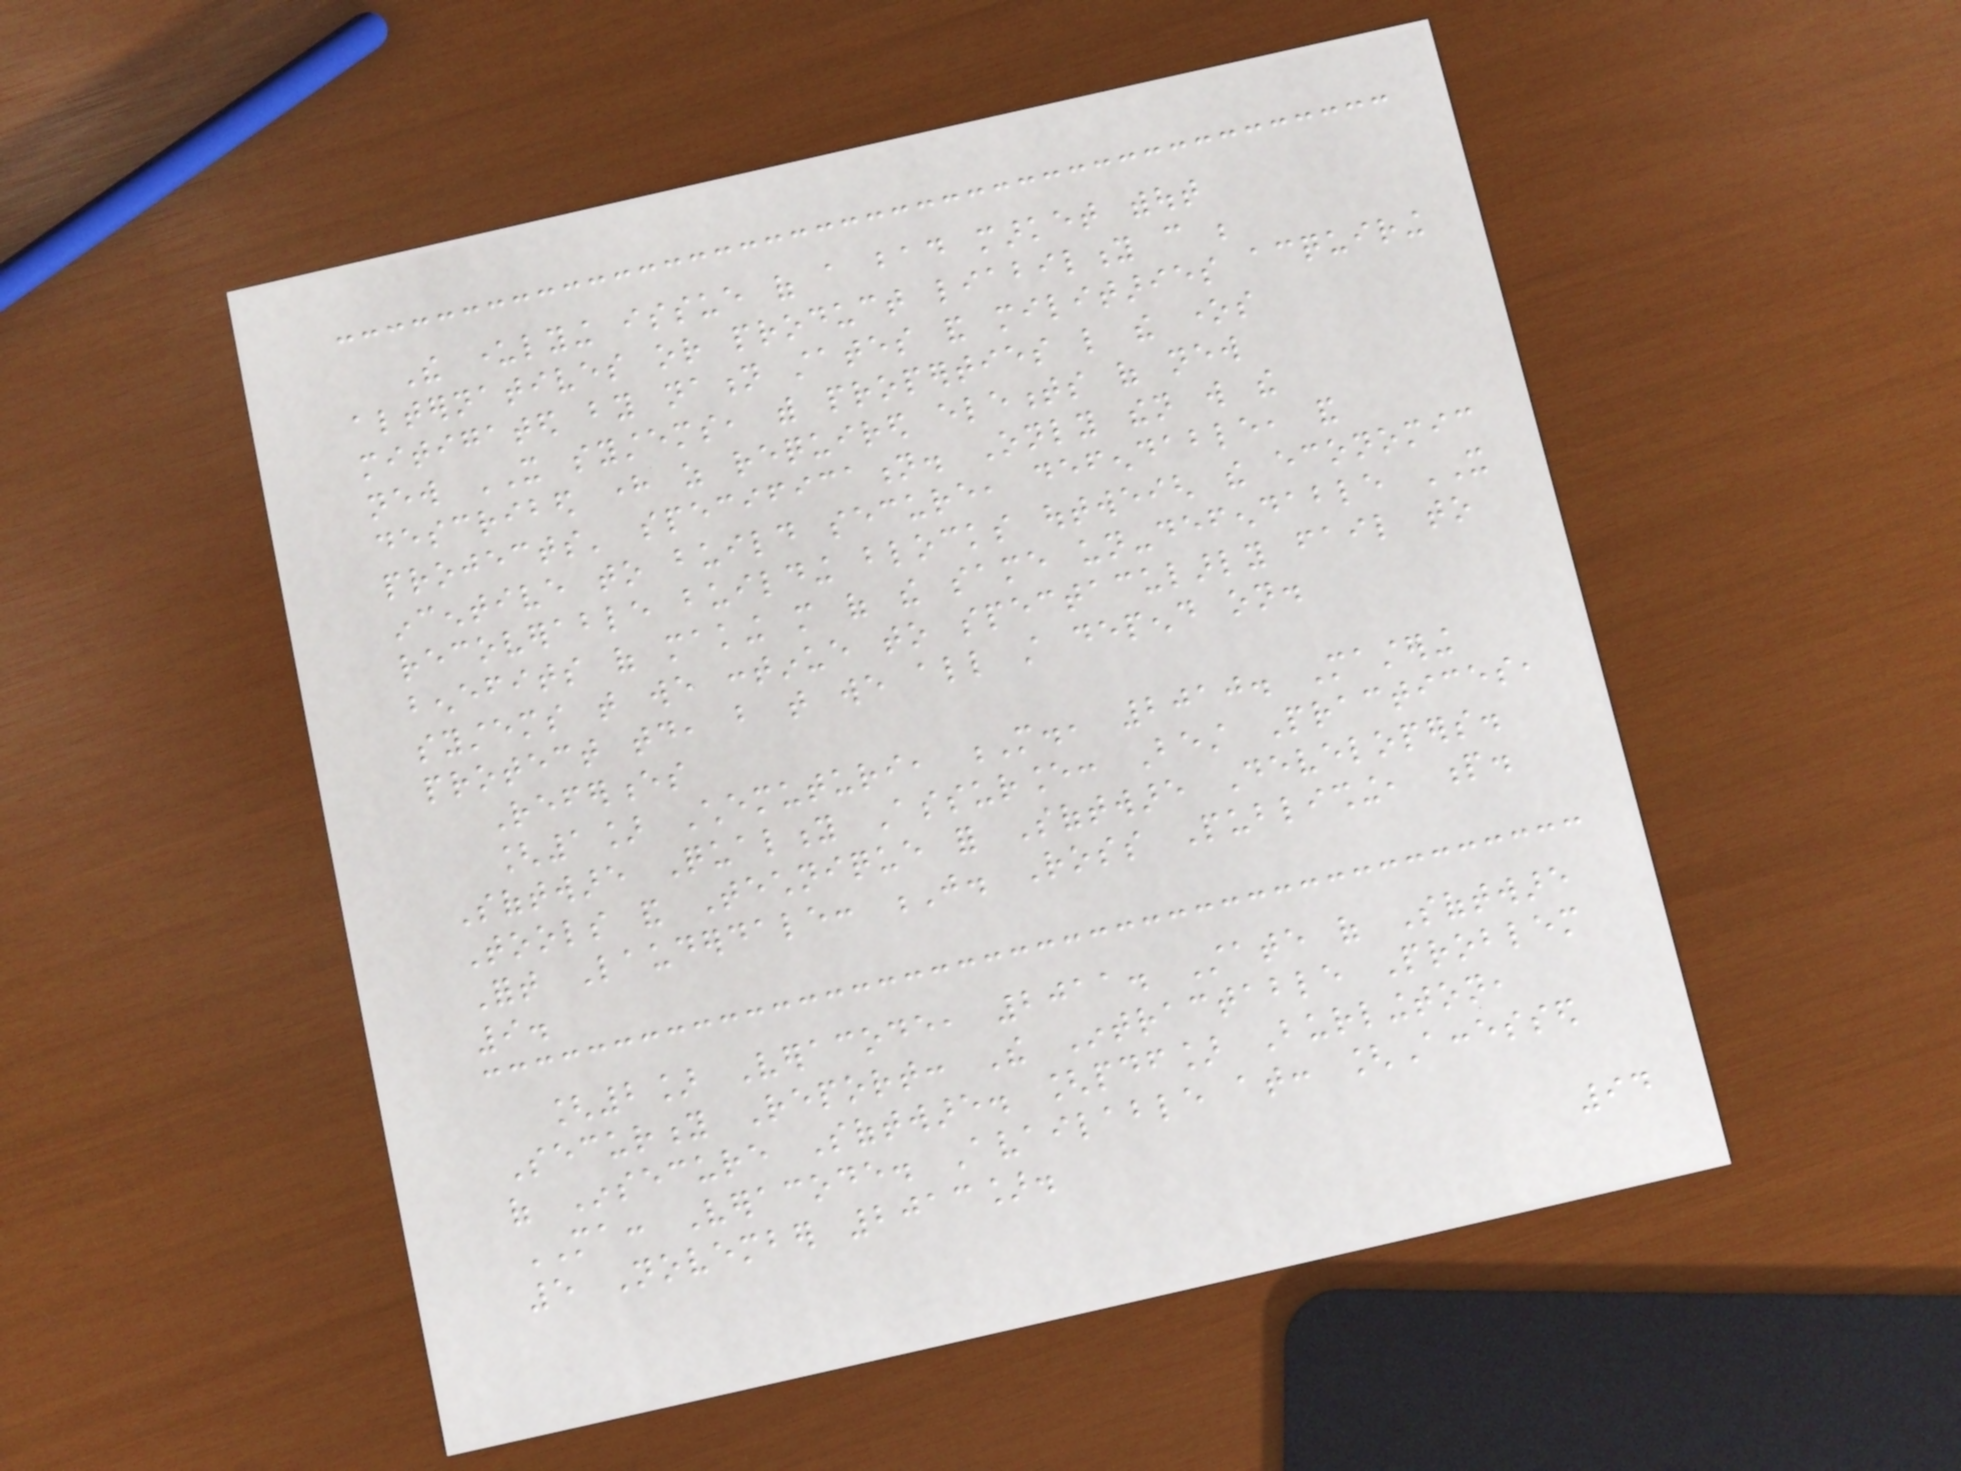The underlying issue of a bad market without
alternatives or product liability can be
mitigated by nation states and militaries acquiring
new IT systems, with properties like the ones
described here as required elements of new
projects' specification. Only then will the
incentive to build secure, defendable, and
recoverable building blocks outweigh the economic
benefits of making more of the same un-defendable IT
systems that we continue to spectacularly fail to
protect today, but that we all still depend on.
References
[1] Chemuturi, M., 2010. Mastering
Software Quality Assurance: Best Practices,
Tools and Technique for Software Developers.
Fort Lauderdale: J. Ross Publishing, p.
9.
[2] Veracode, 2011. State of Software
Security Report: The Intractable Problem
of Insecure Software. [pdf] Burlington,
MA: Veracode. Available at: [Accessed
5 November 2013].
94
